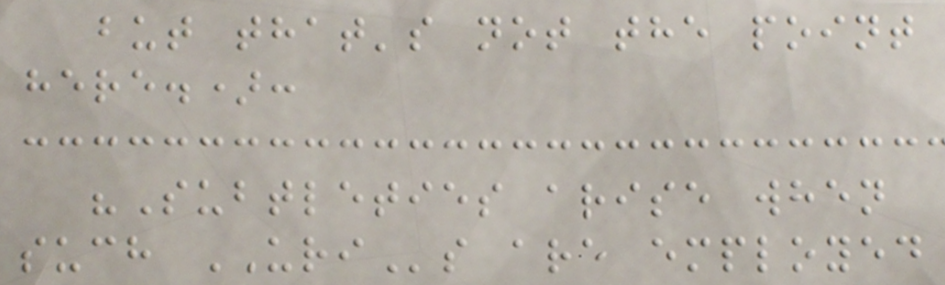but that's not the point
here.):
"Subtleties arise when
such URIs are employed
